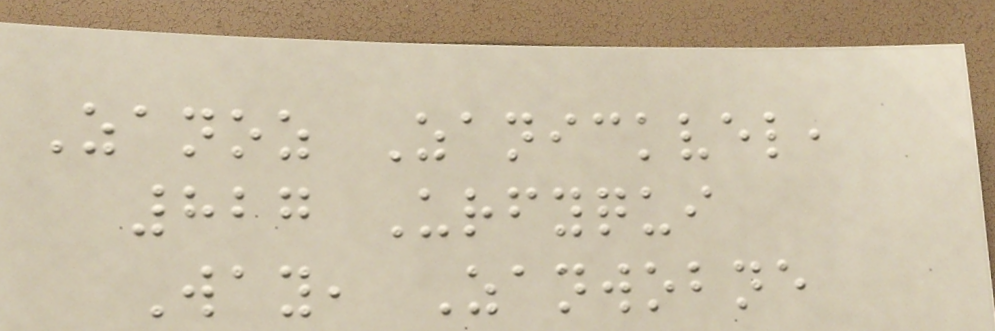Zanoz Zanickvel,
827 Urfyqui
Way, Zanwobne
